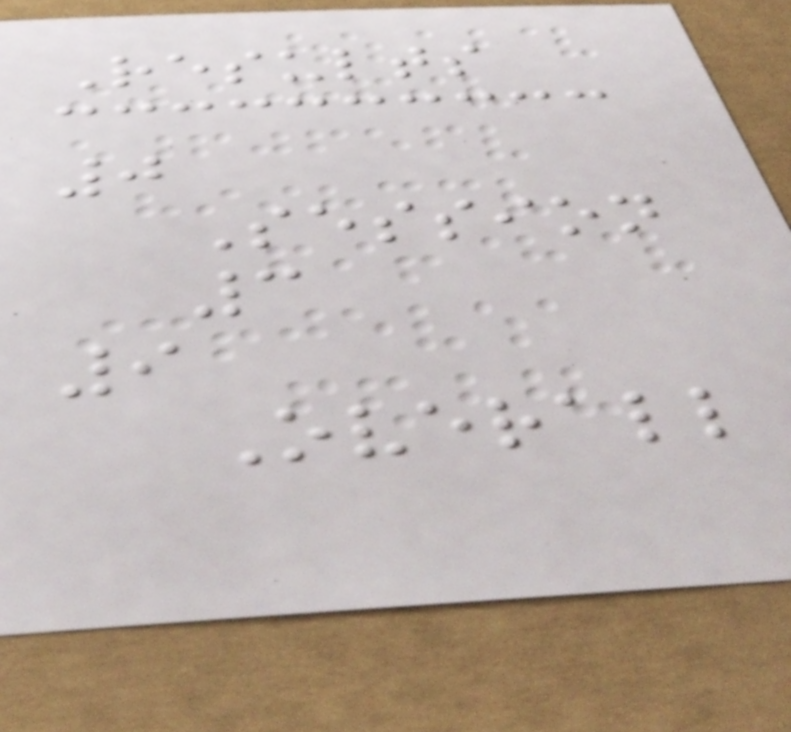Results
0
Session
3
9
Overall
